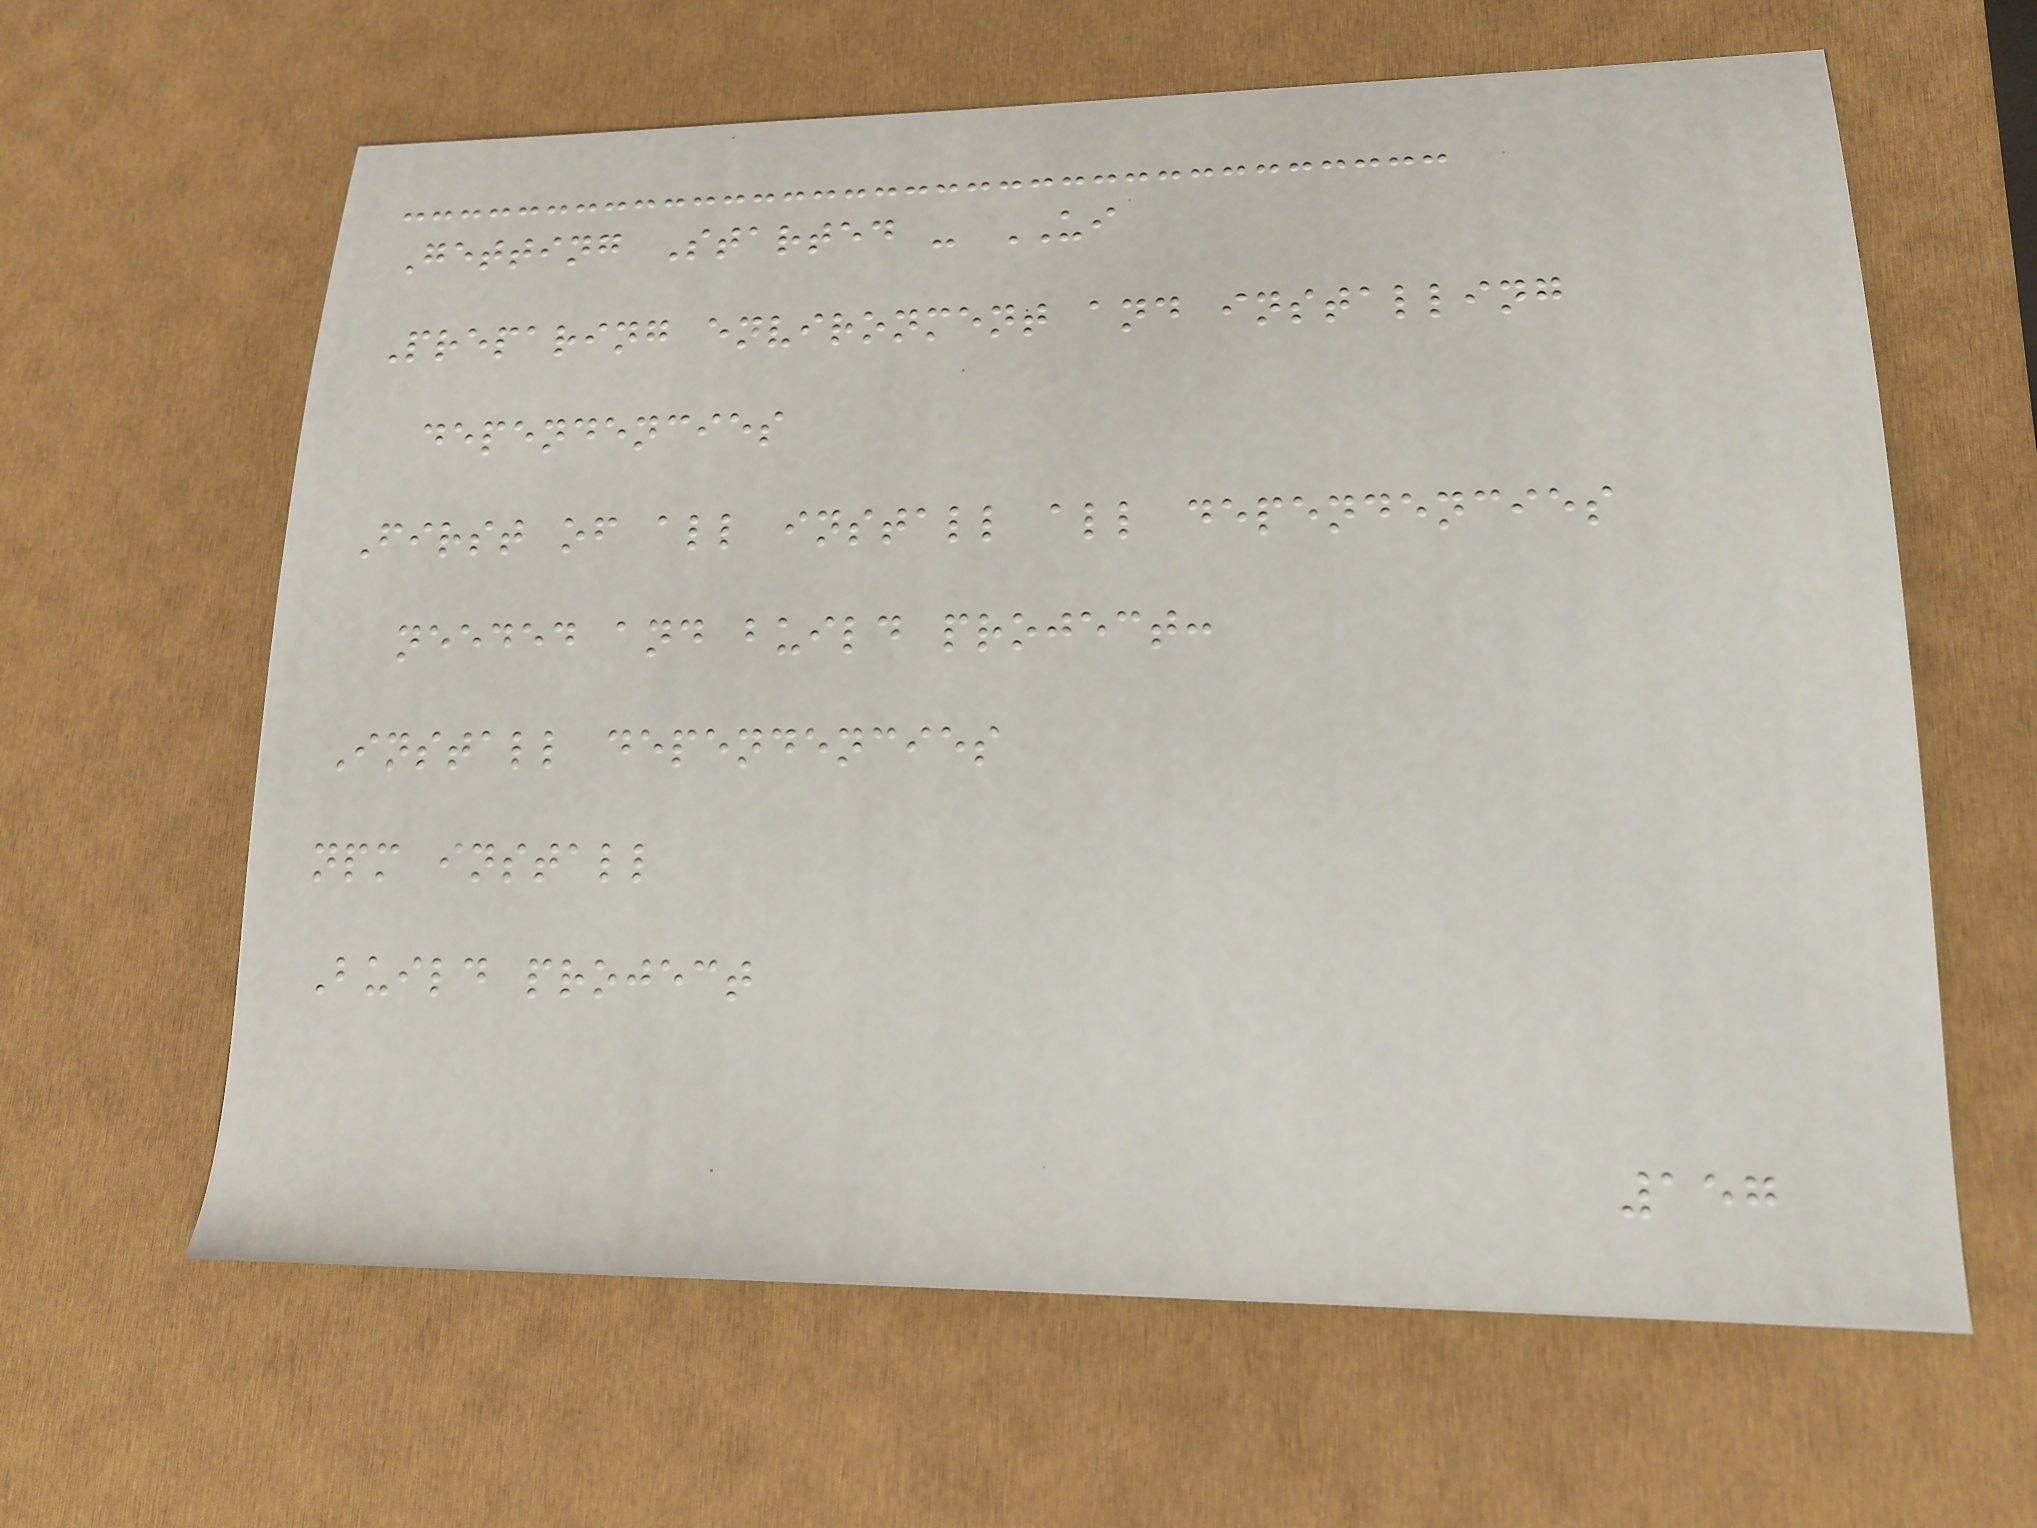Getting Started - UI
Preparing environment and installing
dependencies
First of all install all dependencies
needed and build project:
Install dependencies
npm install
Build project
157
